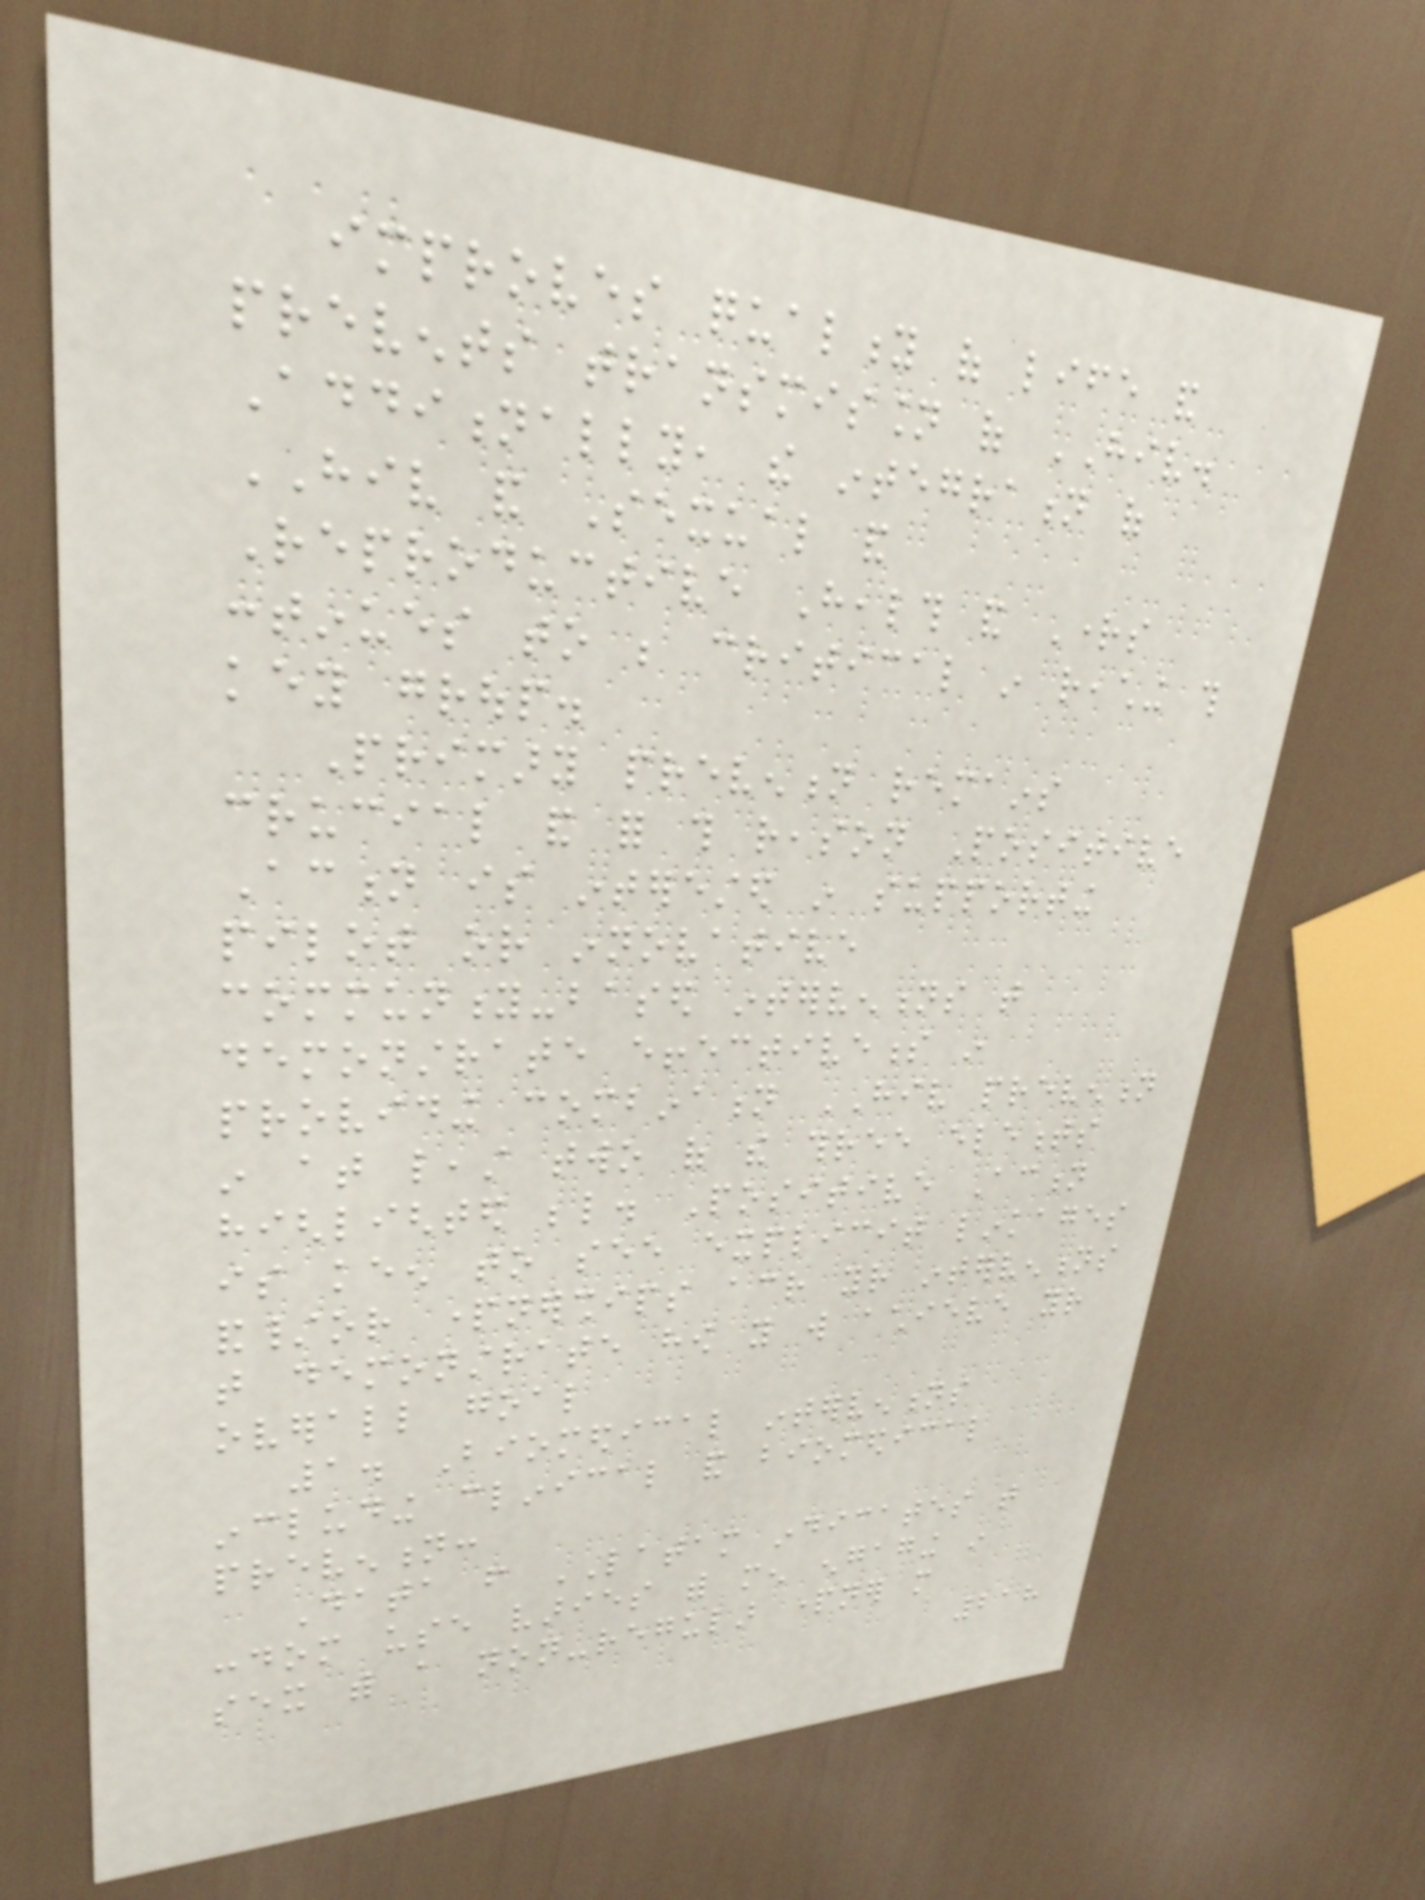improves quality of life and
prevents transmission of HIV.
Additionally, the integration of
HIV and Sexual and
Reproductive Health and Rights
continues to be critical in reaching this
key group.
Primary prevention remains
crucial and for this reason Positive
Action is interested in supporting
pilot or innovative
community-based interventions that
demonstrate effectiveness in
providing combination HIV prevention
in at least two of the three elements
highlighted below. Positive Action
is keen to see explicit linkages
and/or partnerships across your interventions
that demonstrate how you will achieve your
overall goal
1. Biomedical interventions
including clinical and biomedical
prevention:
Data from LATAM indicates that
condom use varies with men engaging in
sex with a non-regular partner more
218
